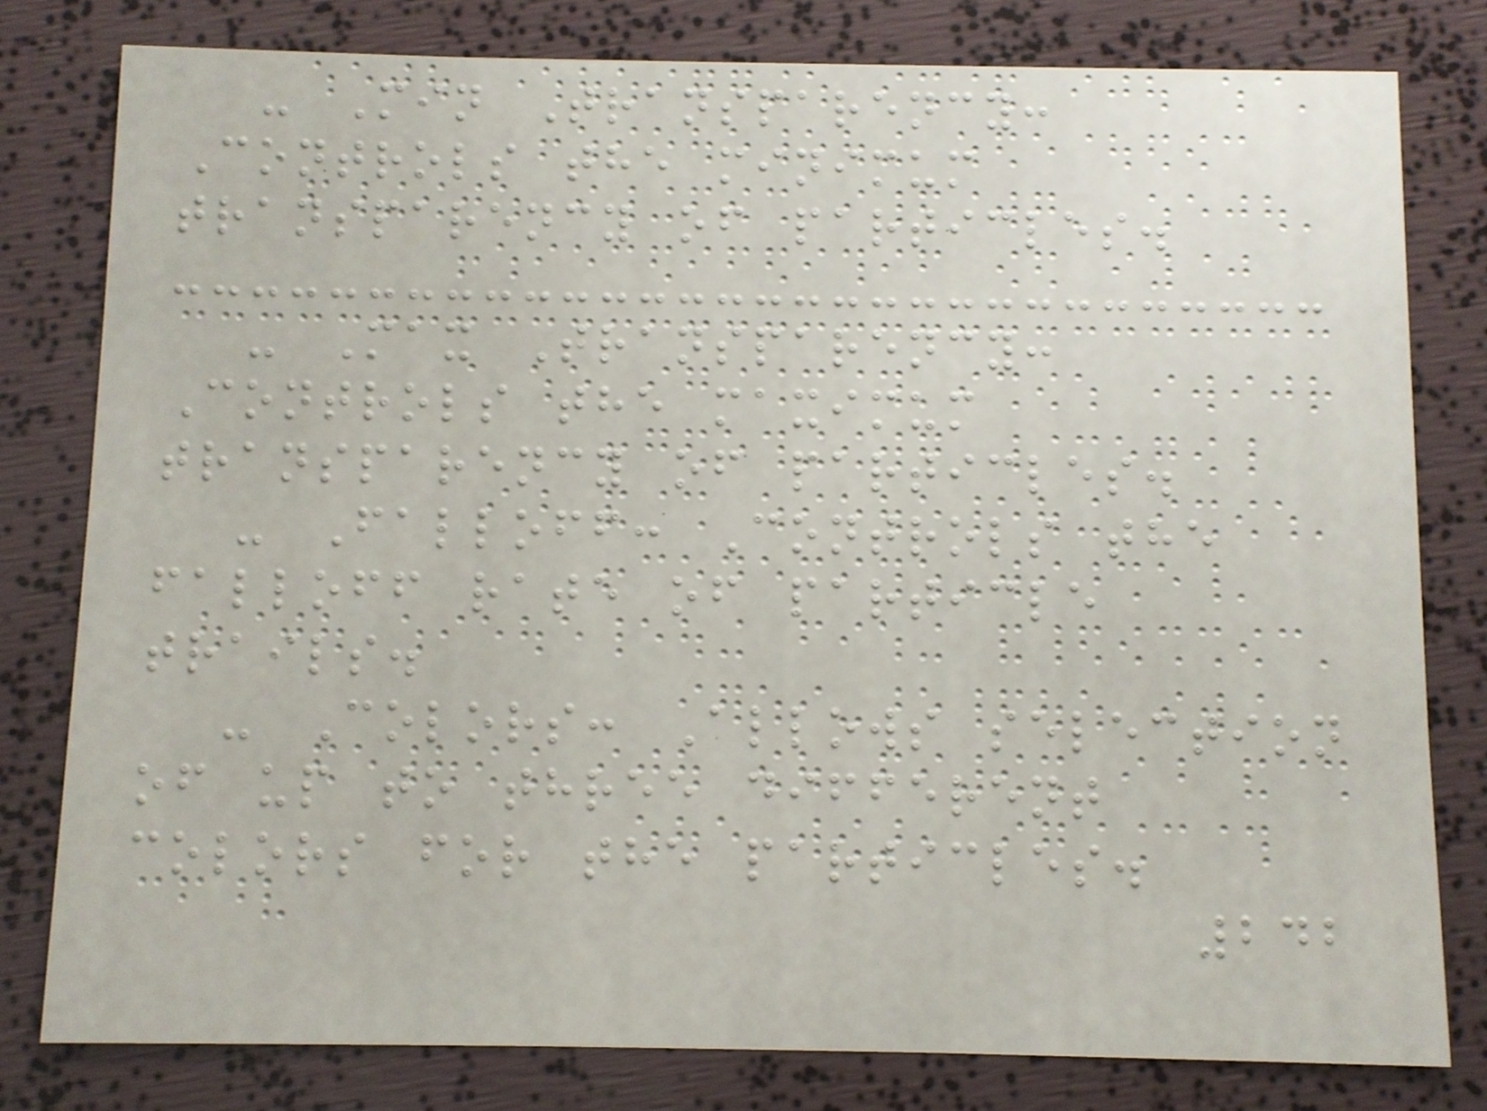- Min Transparency:
Controls the minimum
transparency of particles.
- Max Transparency:
Controls the maximum
transparency of particles.
- Falloff: Controls the
falloff rate of particle
trails.
- Colors: Allows selection
of up to three different
colors for the particles.
242
